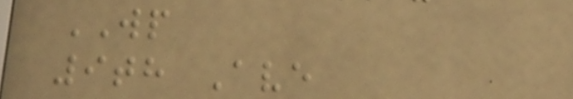WP
9th Ave
